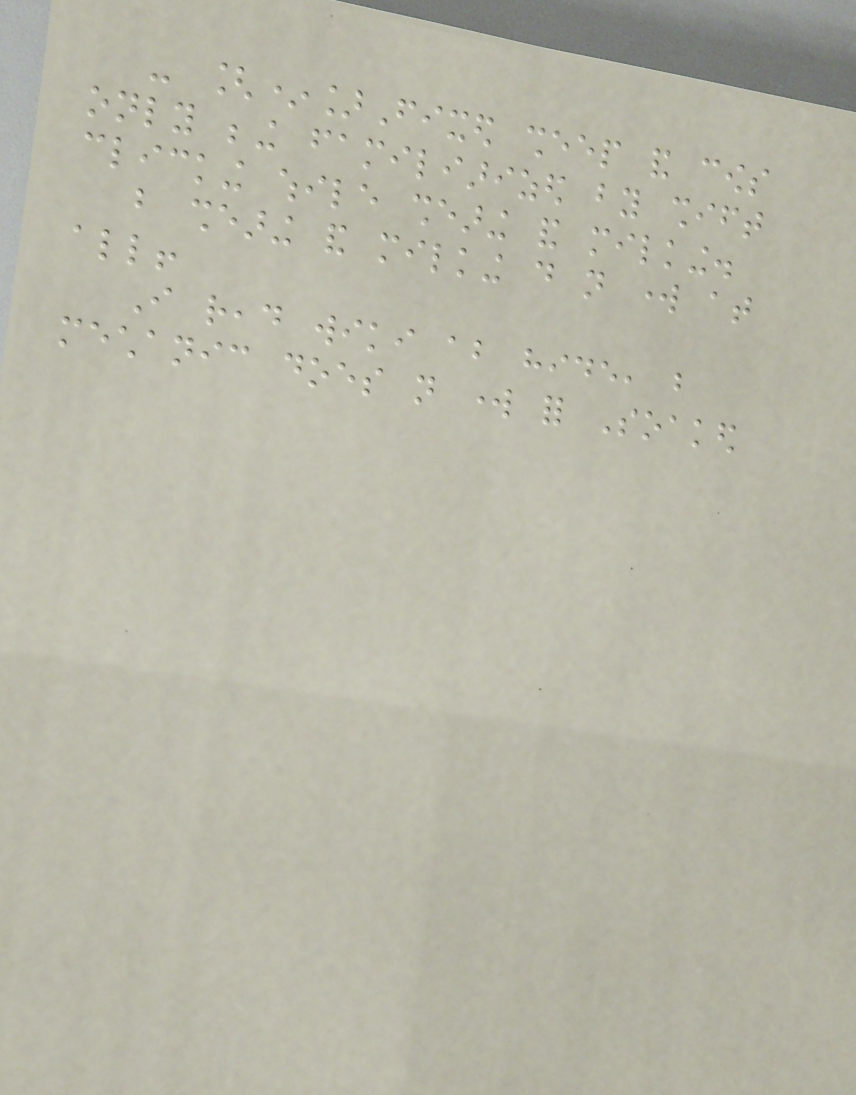- [*]Fixed sheep and cows
only being familiarized by shift
clicking while shearing and milking.
but shearing and milking do not work at
all!
I read wiki about hide, but
mechanic does not work for Soaked
